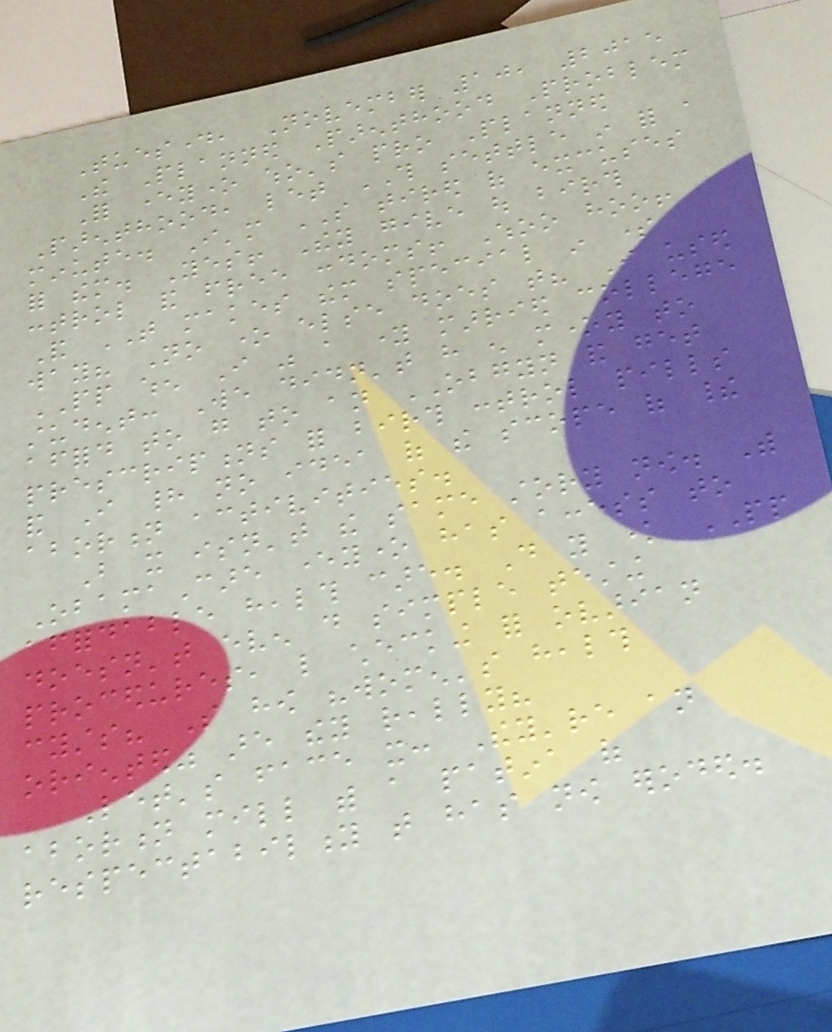Tuesday, November 10, 2015
The Planned Parenthood Problem
For everyone who's pro Planned
Parenthood, let THIS settle in for a
minute. I'm SO tired of excuses
for them. Yes! They give out birth
control and free condoms! Whoo hoo!
And THAT makes them special in some
way? No one else does that? I used
PP when I was a young married college
student: We didn't have enough money to
afford to go to an OBGYN and get
prescriptions for birth control pills
and I had no idea of the scope of their
abortion activities.
But it isn't the same story now. With
ObamaCare everyone has access to
affordable health care. Do you know PP
doesn't even do simple testing
procedures, like checking for ovarian
cysts? So how "women's health
oriented" are they really?
Let's face it: They're an
abortion mill with a patina of
respectability that has now eroded.
